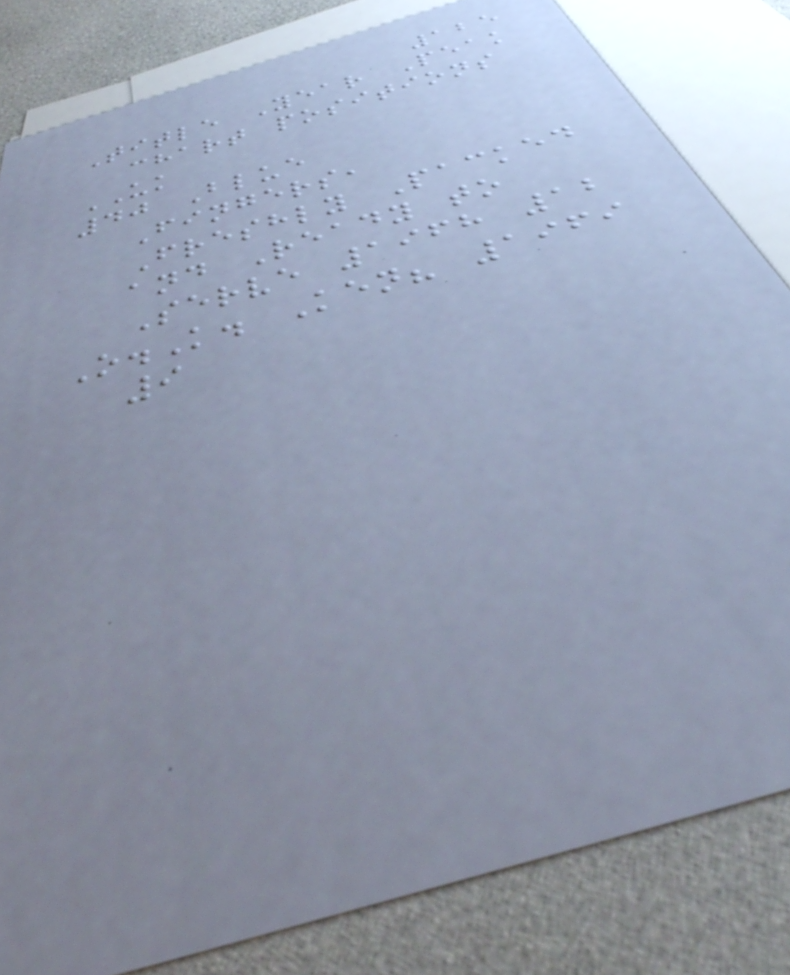125
Title Year Peak
chart positions
UK
40 Blue
Fingers,
Freshly Packed
and Ready to
Serve 1968 12
O.K. Ken? 1969
9
